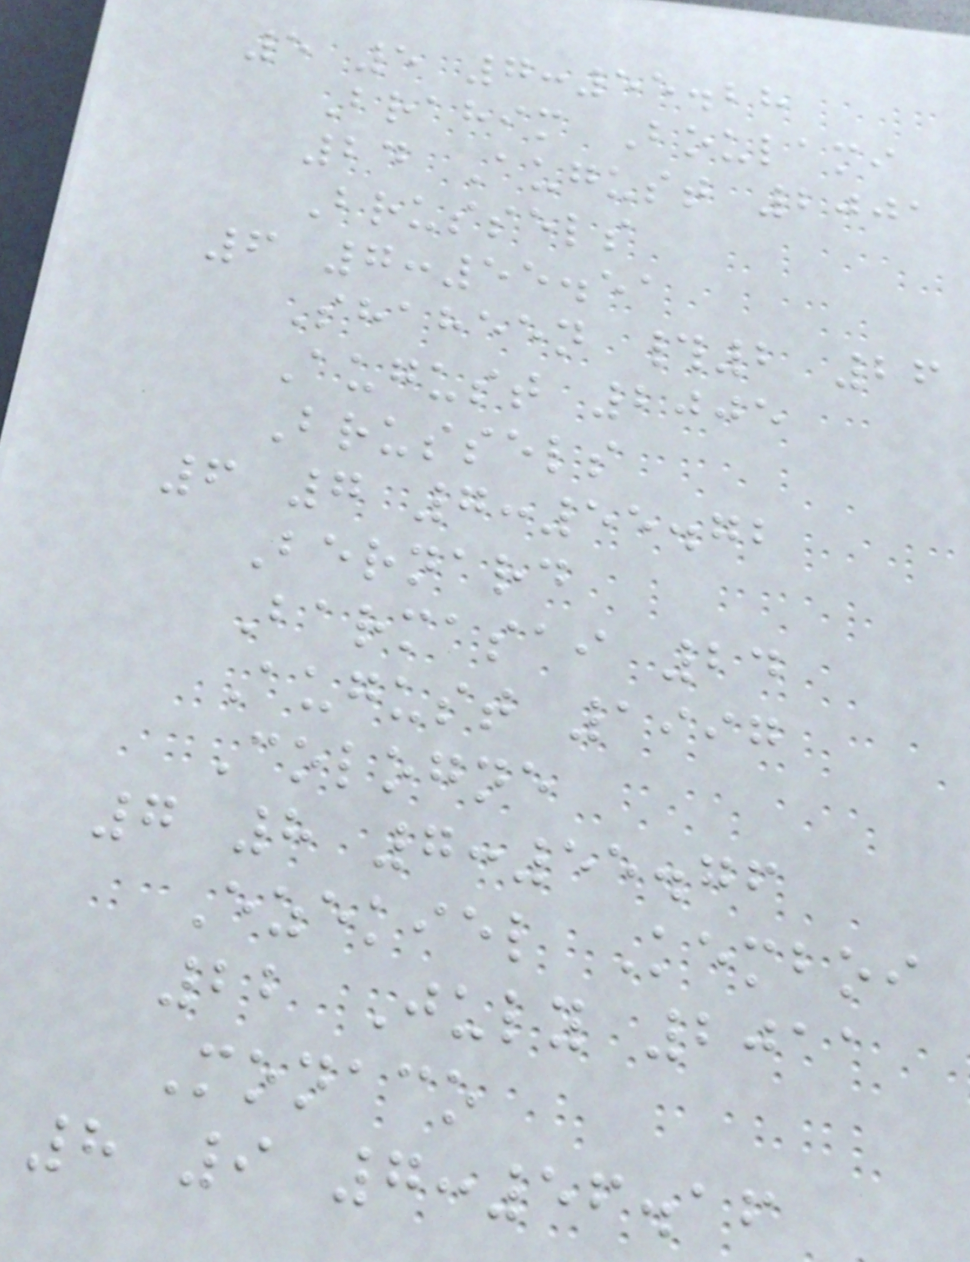5 5 7:55.28
Brahim Boulami
24 August 2001
Brussels
6 7:55.51
Shaheen #2 26
August 2005
Brussels
6 7 7:55.72
Bernard
Barmasai 24
August 1997
Cologne
7 8 7:55.76
Ezekiel Kemboi
22 July 2011
Monaco
8 9 7:56.16
